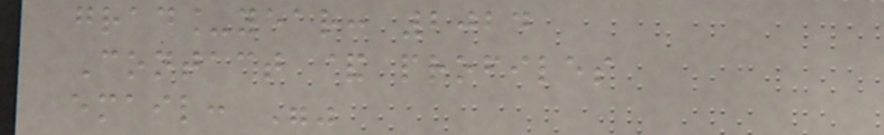grad_year: 2024
Contact & profiles
email: ""
